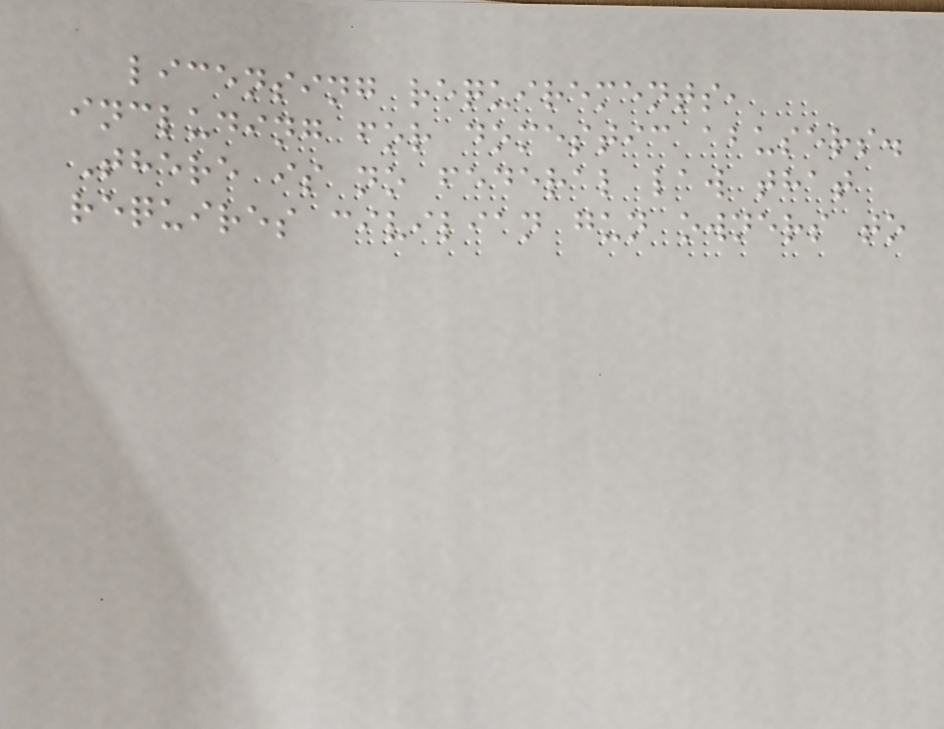licensing requirements,
including for domestic abusers.
There is no federal law that
requires civilian gun owners to
